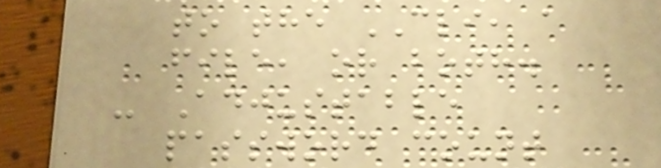to the CLI, a
file, or both.
- Adjustable
password count
